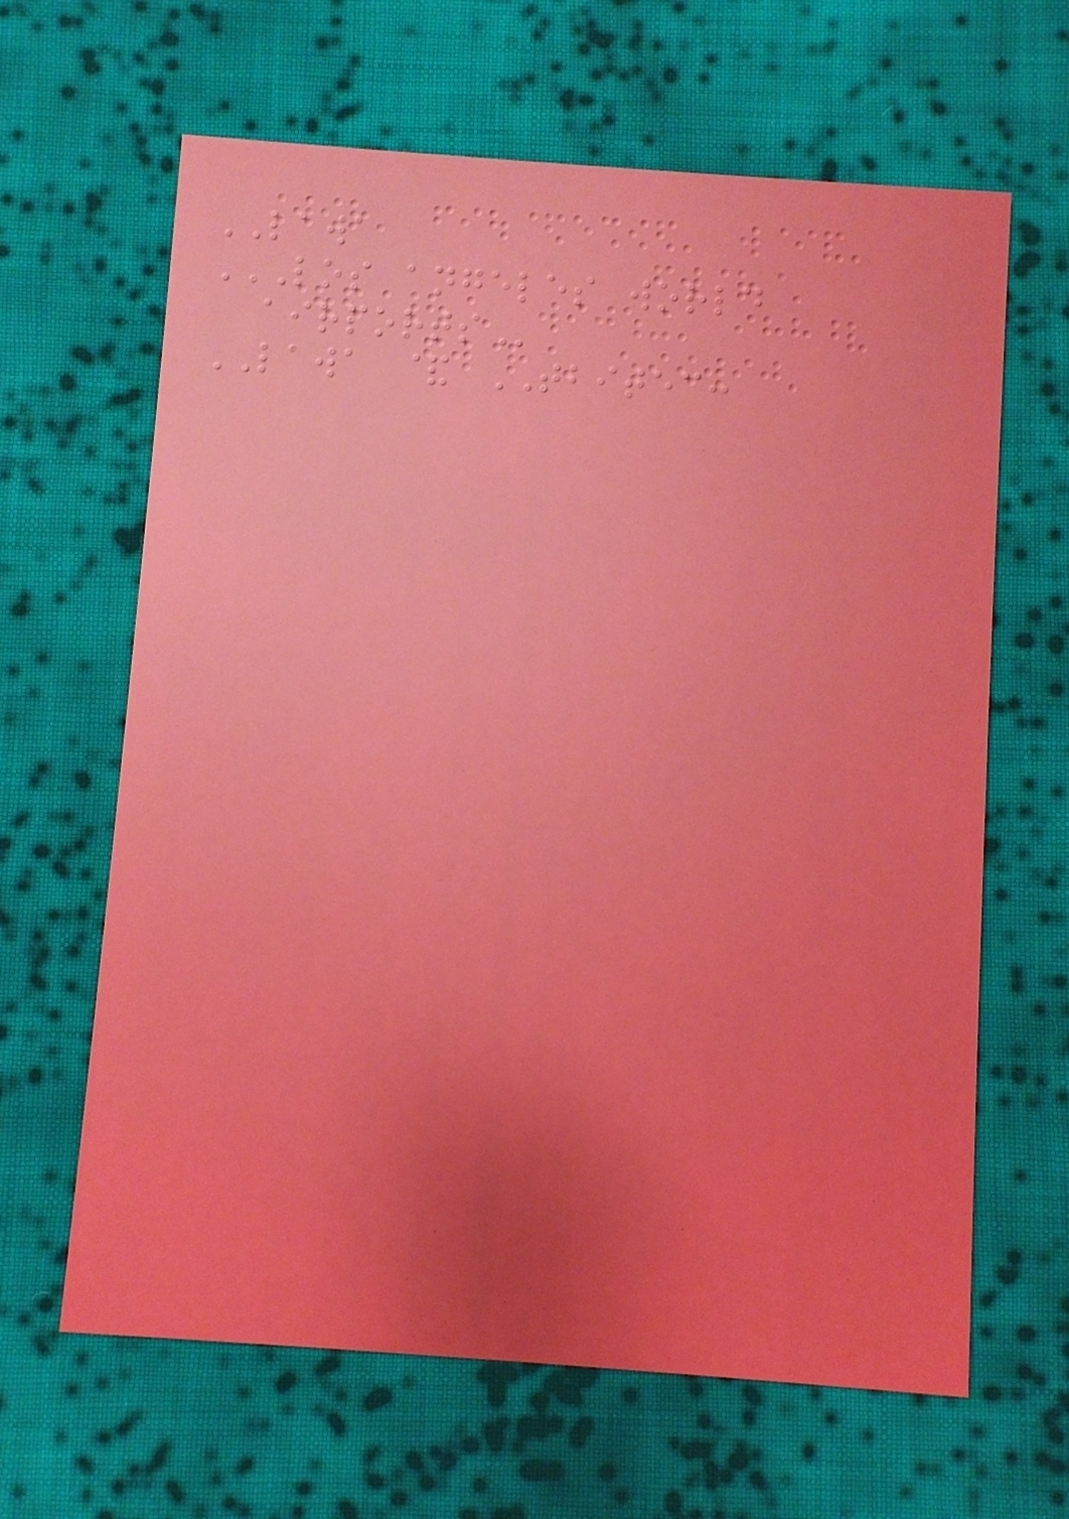LAWA
LOS ANGELES WORLD
AIRPORTS
LAWA & TBITEC:
